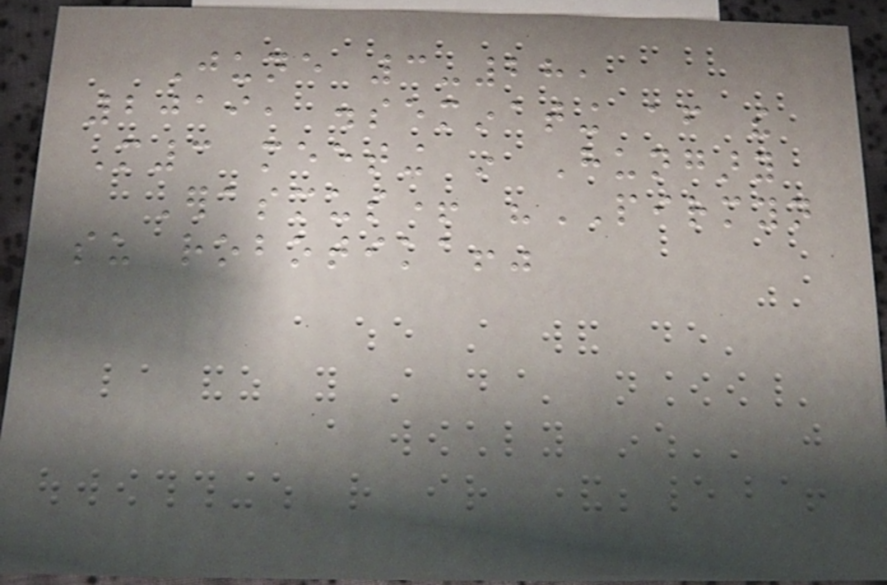June 3-28,
2019, disseminating after the
M3 meeting in Hungary
Erasmus+ "PIRMYN
su robotika!"
